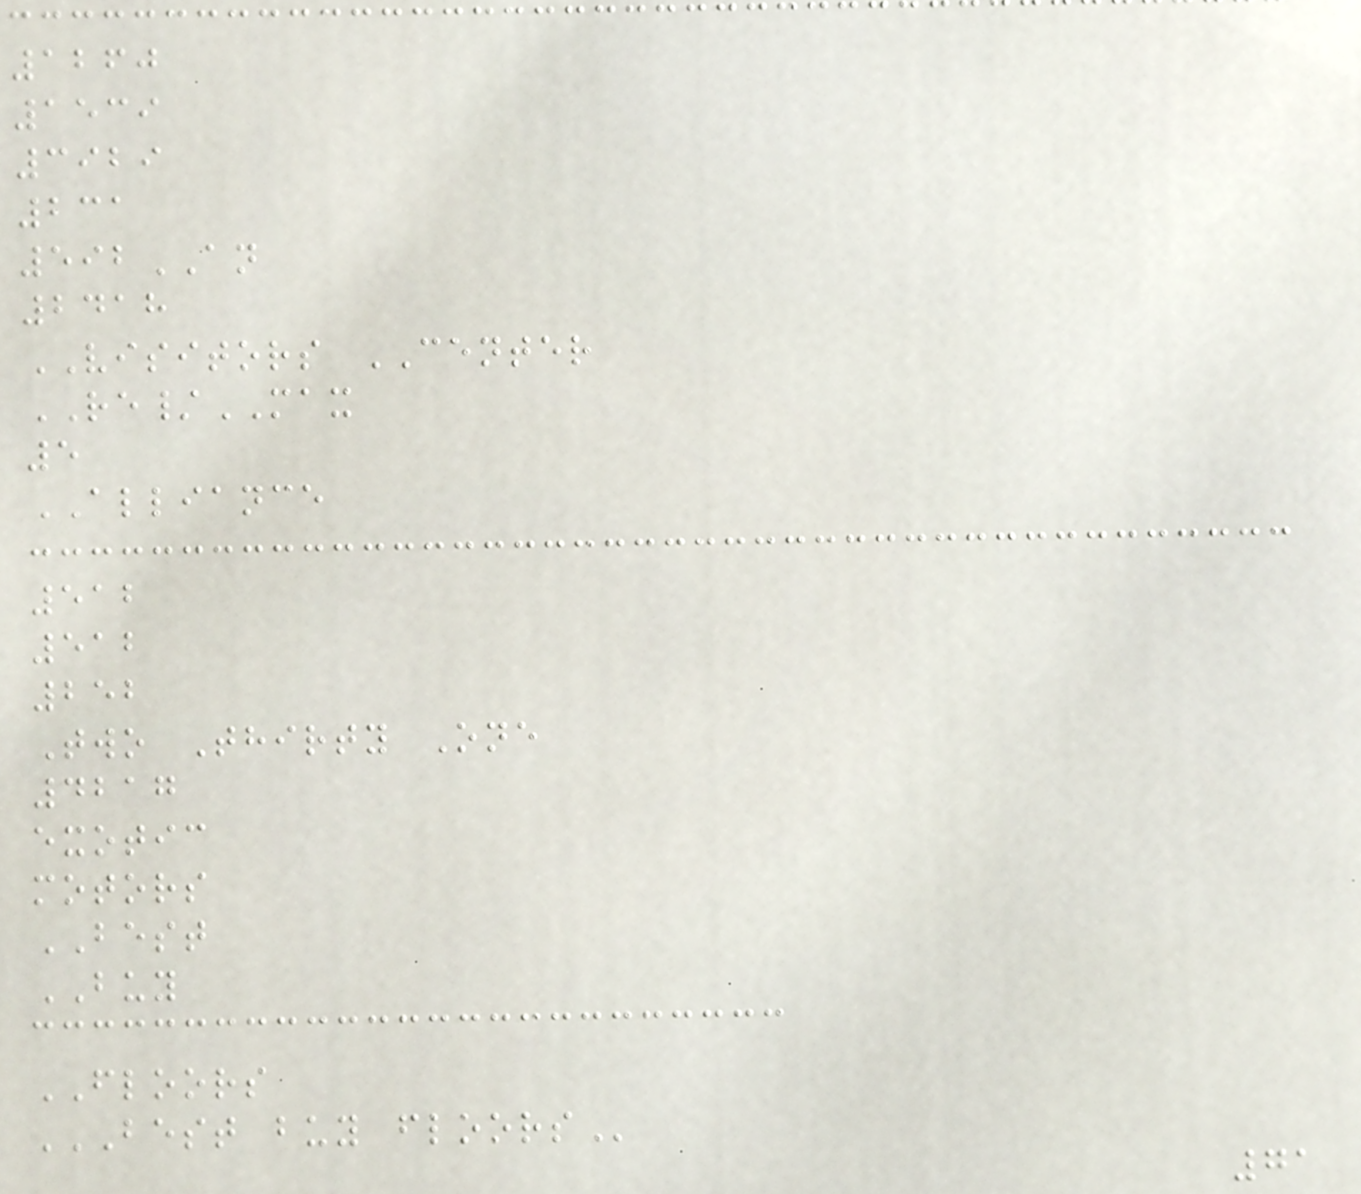1260
1539
3929
231
592AN
2418
VISITORS CENTER
RE/MAX
5
ALLIANCE
512
512
252
Two Thirty One
4217
exotic
motors
BEST
BUY
FLOORS
BEST BUY FLOORS
71
